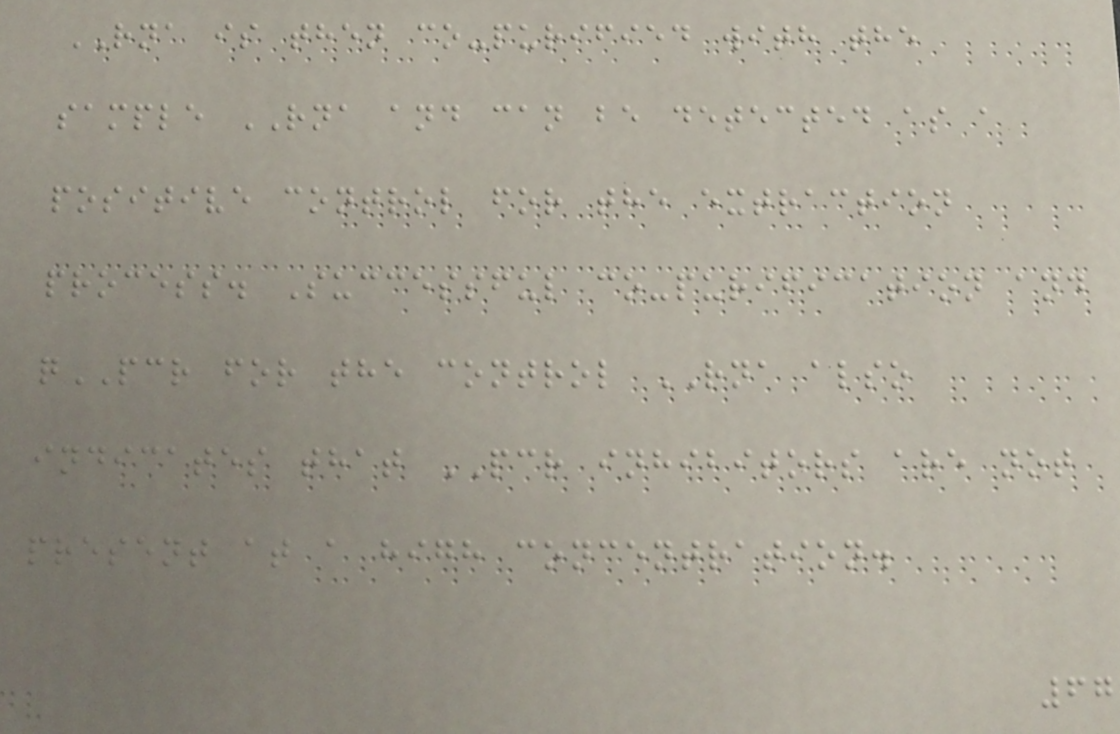RNA is then co-purified with the
sample RNA and can be detected as a
positive control for the extraction
process. Successful co-purification and
qPCR for the control RNA also
indicates that PCR inhibitors are not
present at a high concentration.
67
